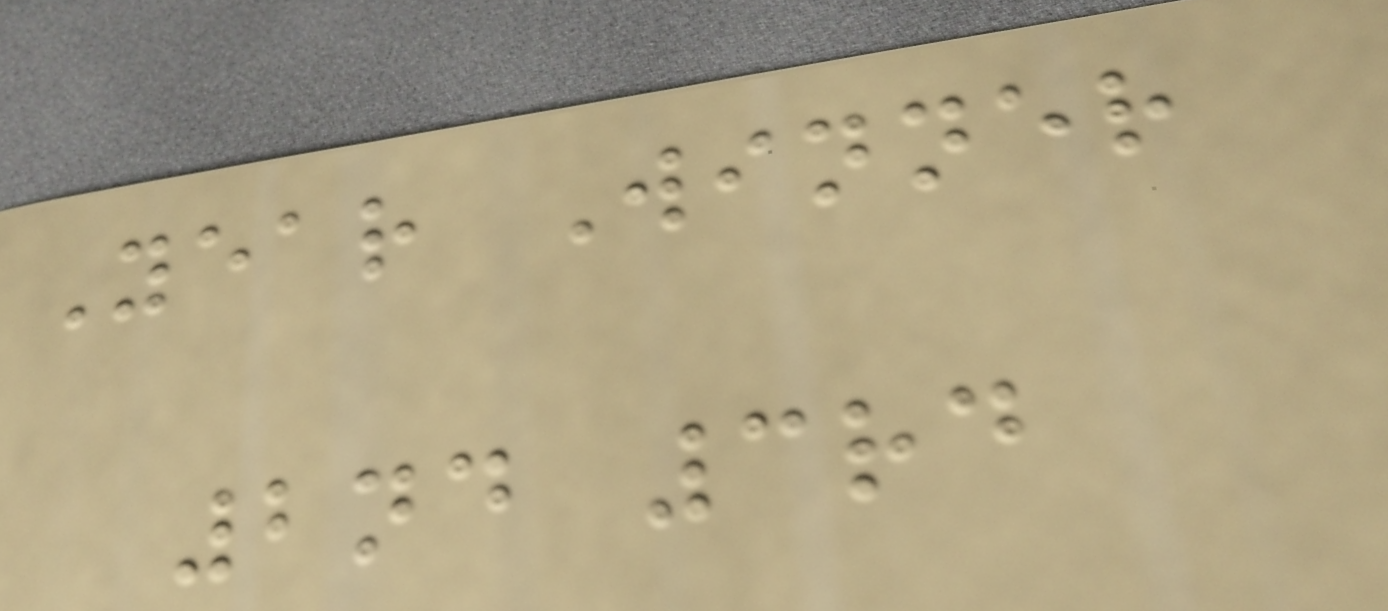Year Winner
2nd 3rd
